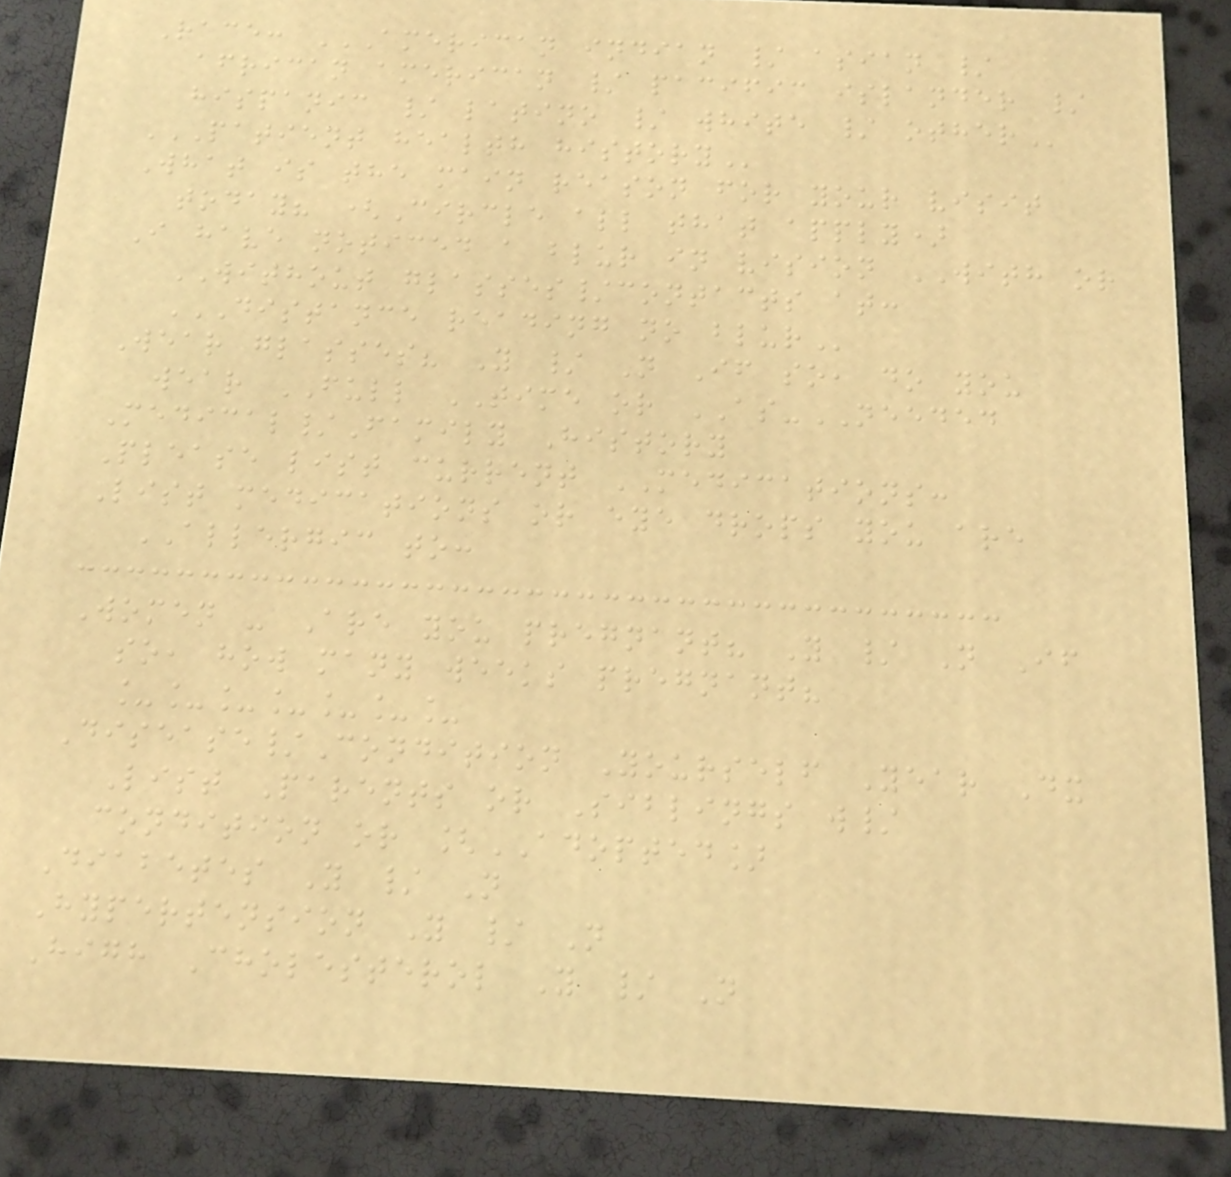Race: AMERICAN INDIAN / ASIAN /
AFRICAN AMERICAN / PACIFIC ISLANDER /
HISPANIC / LATINO / WHITE / OTHER
PATIENT HEALTH HISTORY
What is the main reason for your visit
today? (Circle all that apply)
I have noticed a blur in vision WITH or
WITHOUT glasses/contacts at:
DISTANCE READING NO BLUR
Wear glasses? Y / N If so, do you
wear FULL TIME or AS-NEEDED
Medical/Family History
Please list current MEDICATIONS:
List medications or eye drops you are
ALLERGIC to:
Women - Are you pregnant? Y / N If
so, how many weeks pregnant?
_______
Disease/Condition Yourself Year Dx
List Parents or Siblings w/
condition or [ADOPTED]
Diabetes Y / N
Hypertension Y / N
High Cholesterol Y / N
